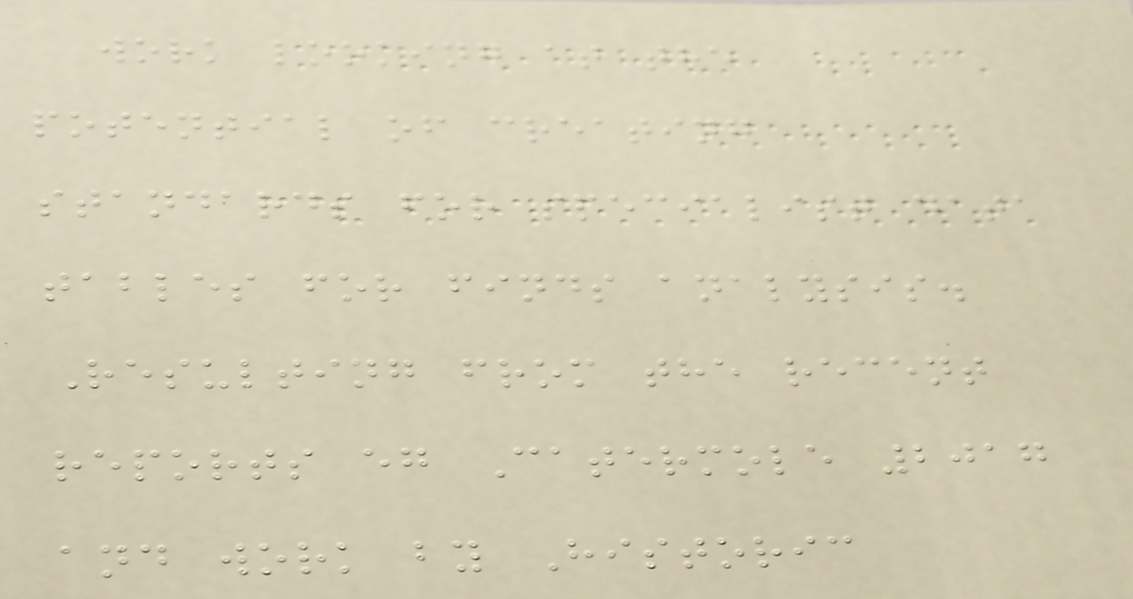work looking at the
potential of creating
standards for specialist data
tables for finds analysis.
Resulting from the recent
reports eg Catermole 2017
and work by Historic
